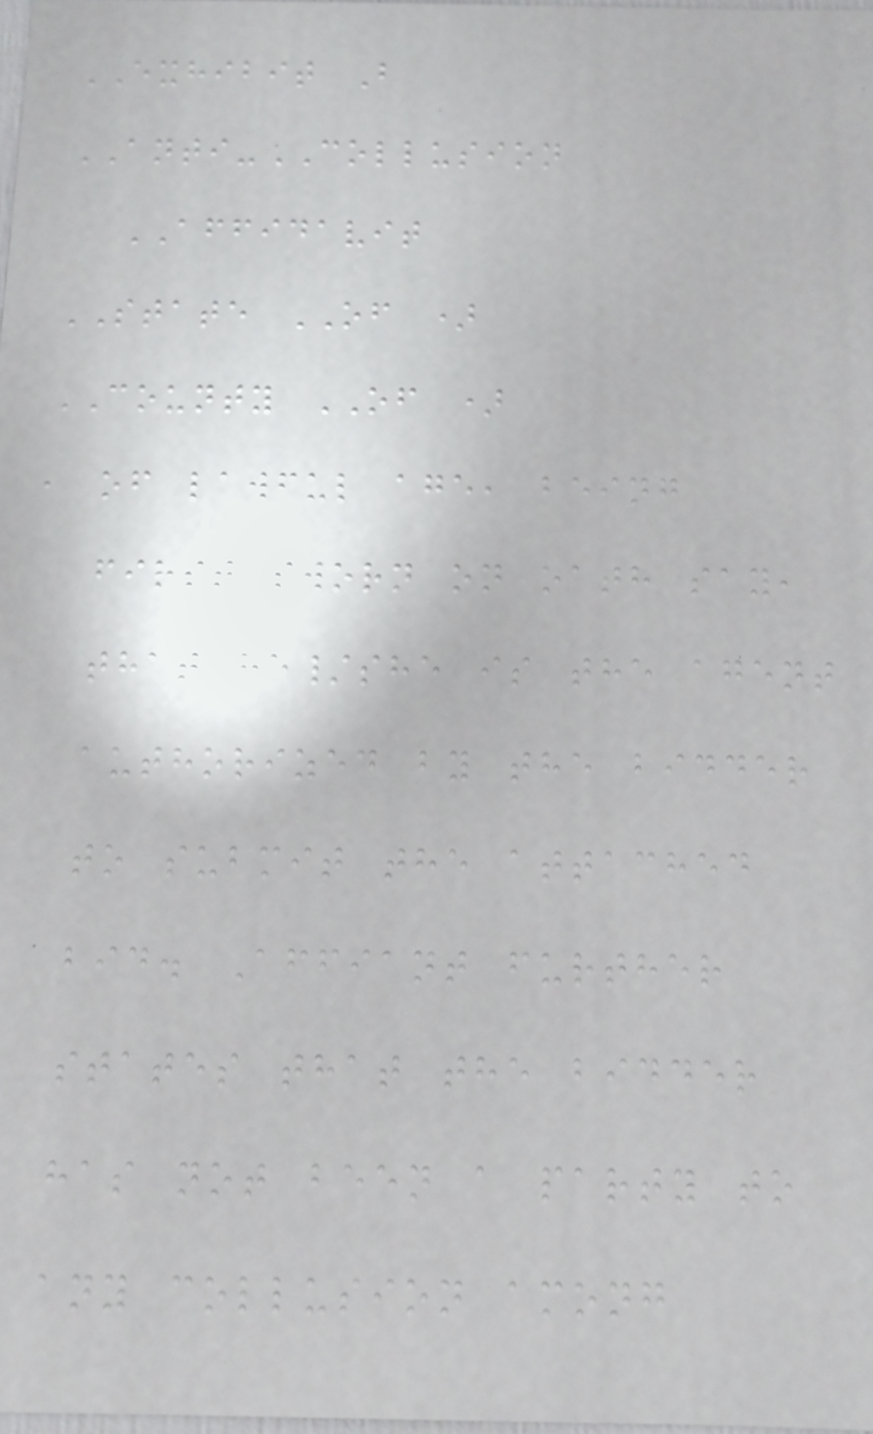EXHIBIT B
ANTI-COLLUSION
AFFIDAVIT
STATE OF )
COUNTY OF )
, of lawful age, being
first sworn on oath say,
that he/she is the agent
authorized by the bidder
to submit the attached
bid. Affiant further
states that the bidder
has not been a party to
any collusion among
